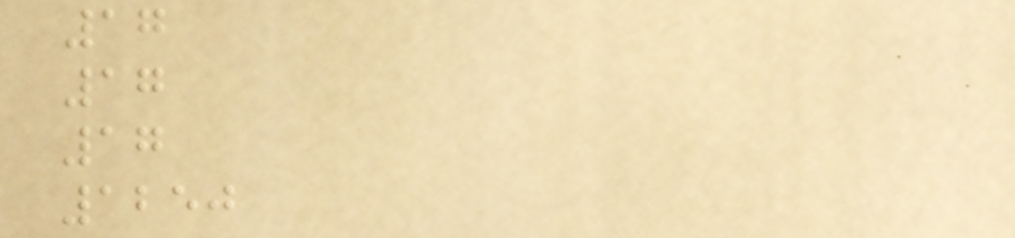17
17
17
1250
